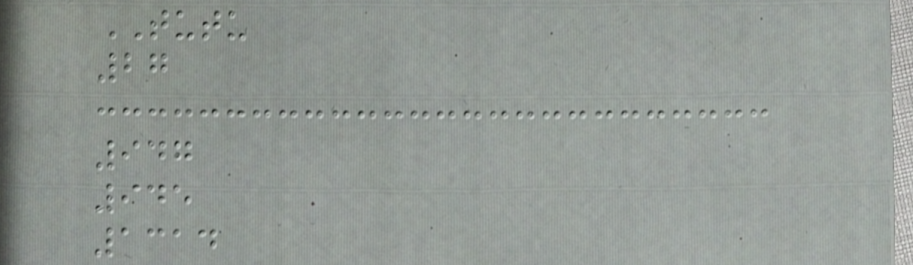TUTU
27
947
945
1314
